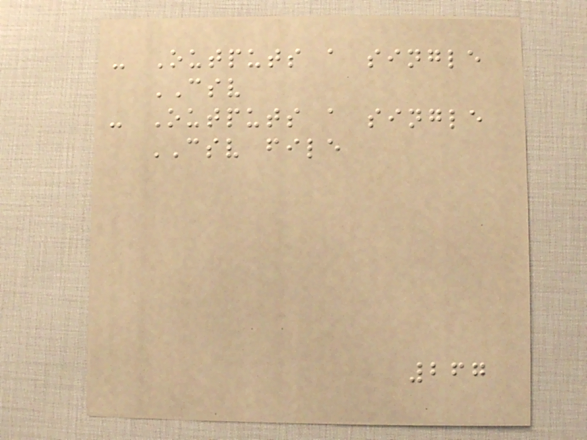- Outputs a single
CSV
- Outputs a single
CSV file
267
